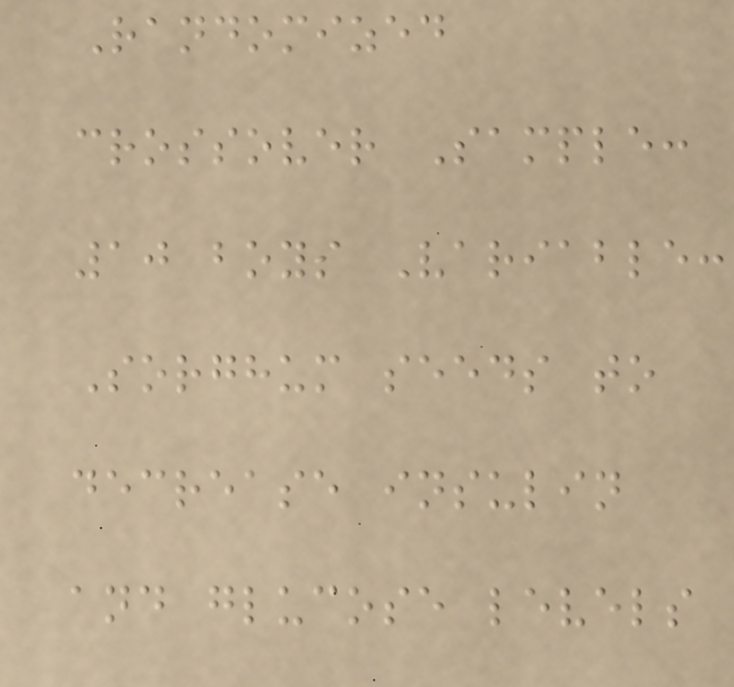Randomized
crossover Sample:
10 boys Variable:
Sorghum seeds to
decrease insulin
and glucose levels
